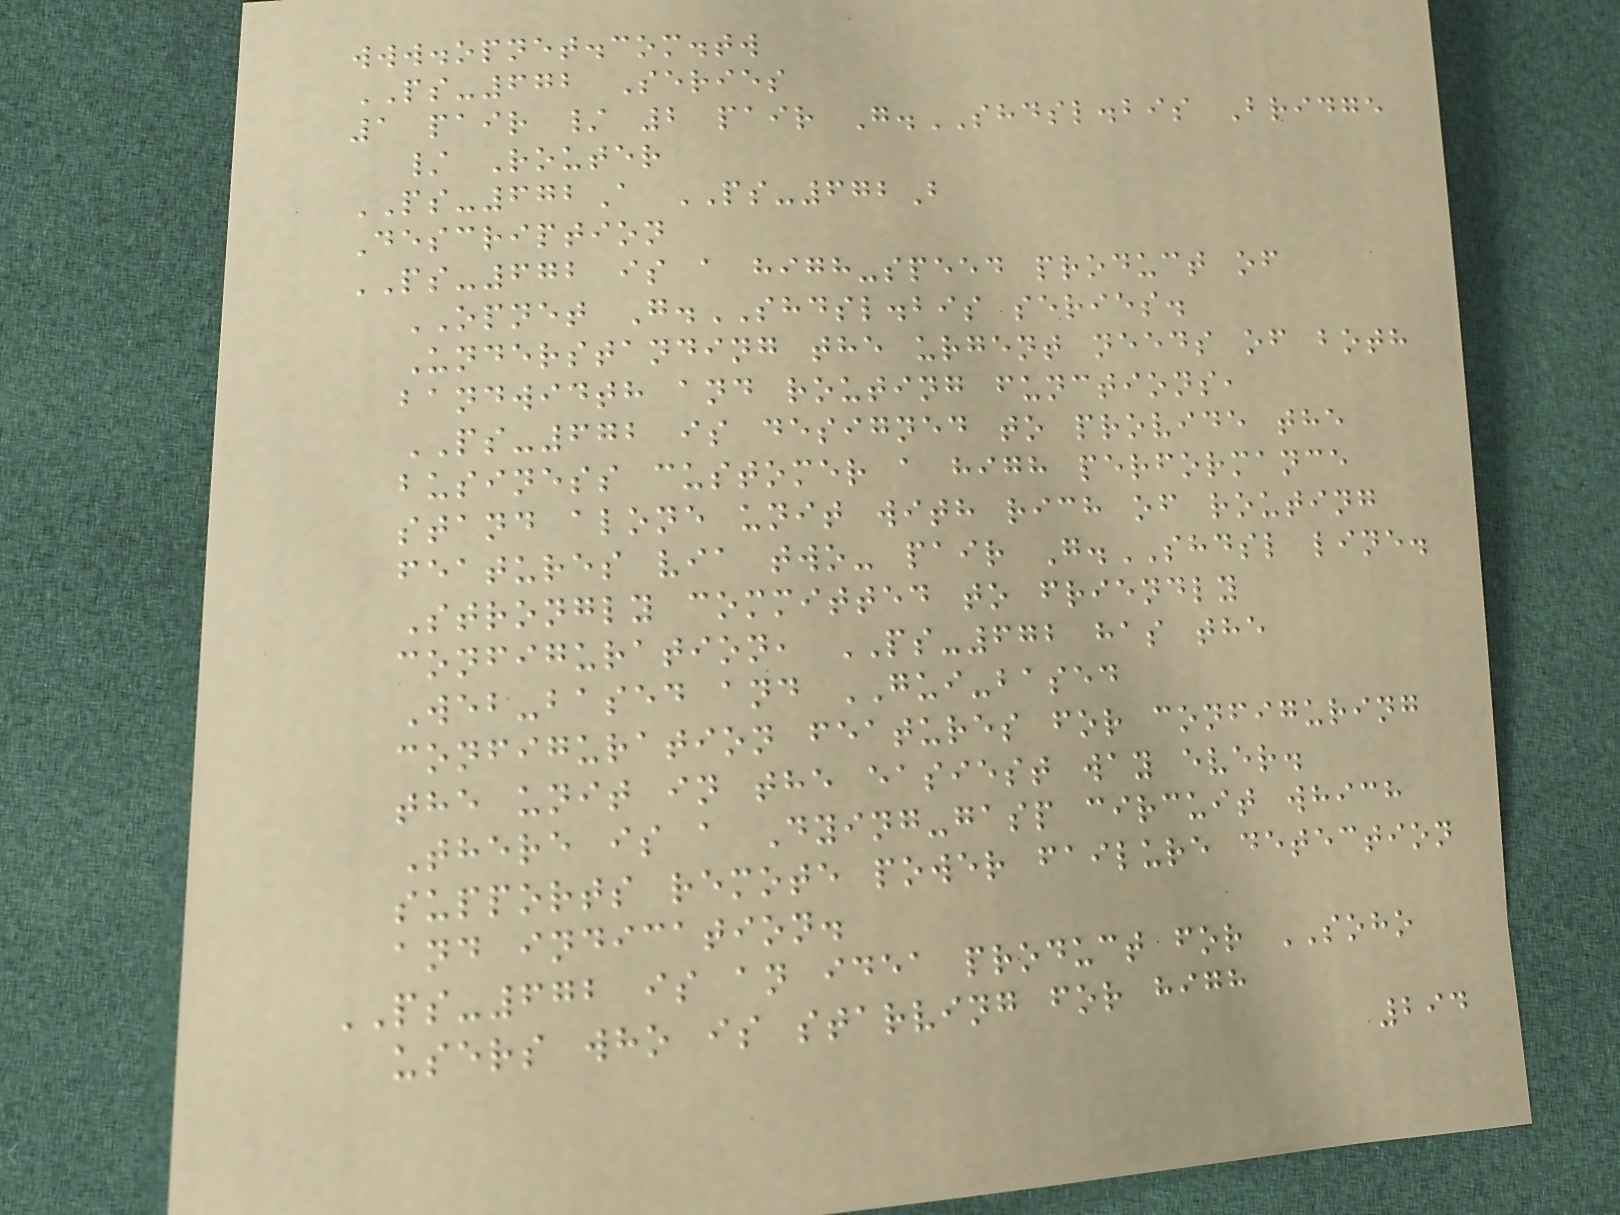www.opnet.com.tw
PS-672 Series
1 pair / 2 pair G.SHDSL.bis Bridge
/ Router
PS-672A PS-672B
Description
PS-672 is a high-speed product of
OPNET G.SHDSL.bis series.
Understanding the urgent needs of both
bandwidth and routing functions,
PS-672 is designed to provide the
business customer a high performance
stand alone unit with rich of routing
features via two- pair G.SHDSL line.
Strongly committed to friendly
configuration, PS-672 has the
Web-based and GUI-based
configuration features for configuring
the unit in the easiest way ever.
There is a Dying-gasp circuit which
supports remote power failure detection
and indication.
PS-672 is an idea product for SOHO
users who is starving for high
294
